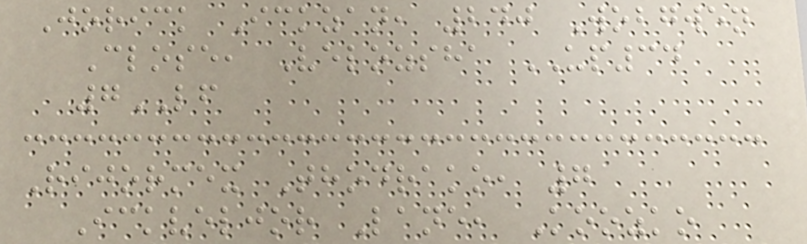Jorick Ickzan, 240 Wobgwen
Close, Velozsha UP34
7LF
Rijormex Thodrako, 7
Ickveljor Lane, Koozko
